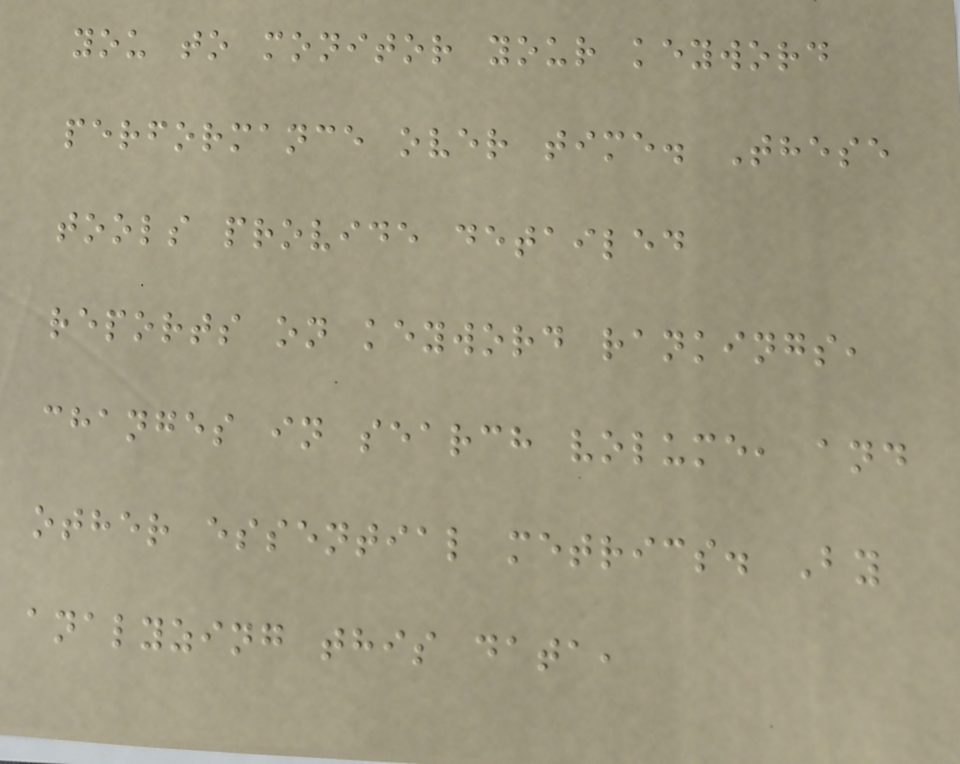you to monitor your keyword
performance over time. These
tools provide detailed
reports on keyword rankings,
changes in search volume, and
other essential metrics. By
analyzing this data,
